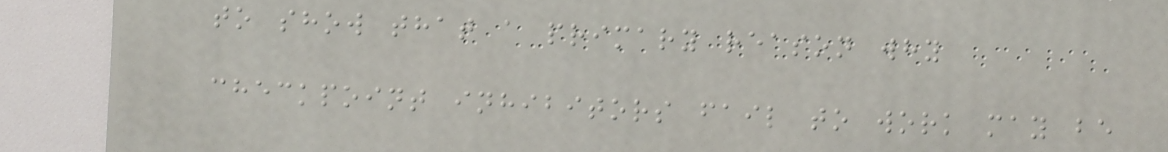to show that a primary reason why
checkpoint inhibitors fail to work may be
